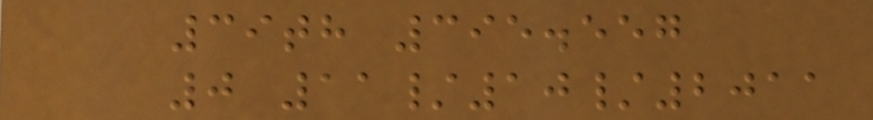39th 395.557
0 11/10/2011
